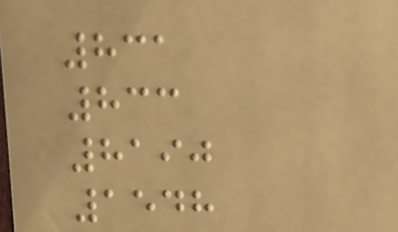831
833
8190
1548
